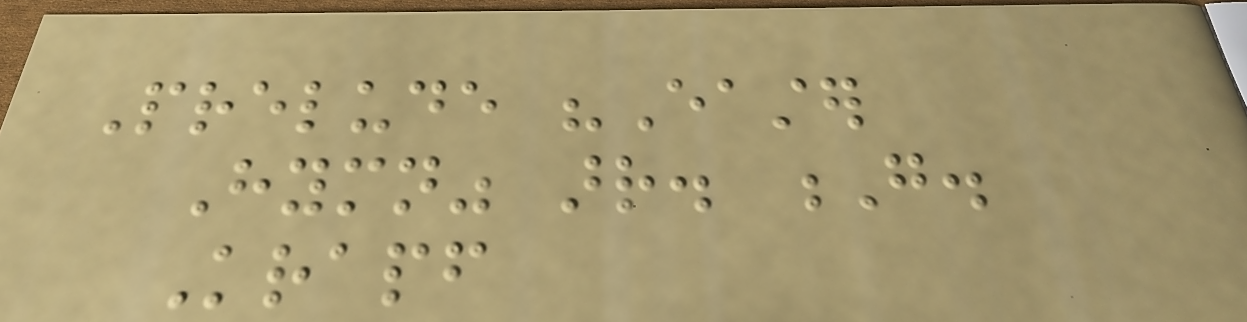Prelude "Easter
Hymn" arr. G.
Krapf
